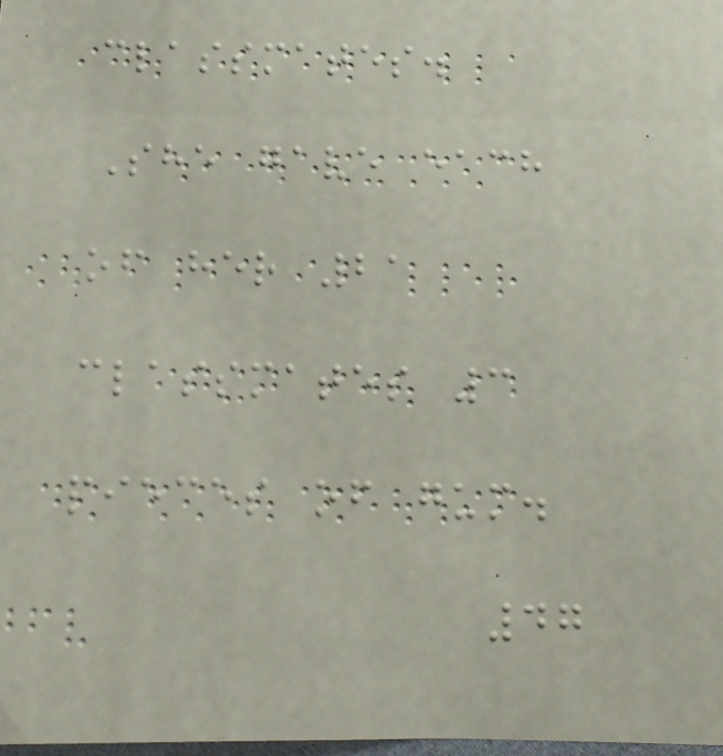classmates.
She gave each
of her 21
classmates 3
pieces of gum.
47
